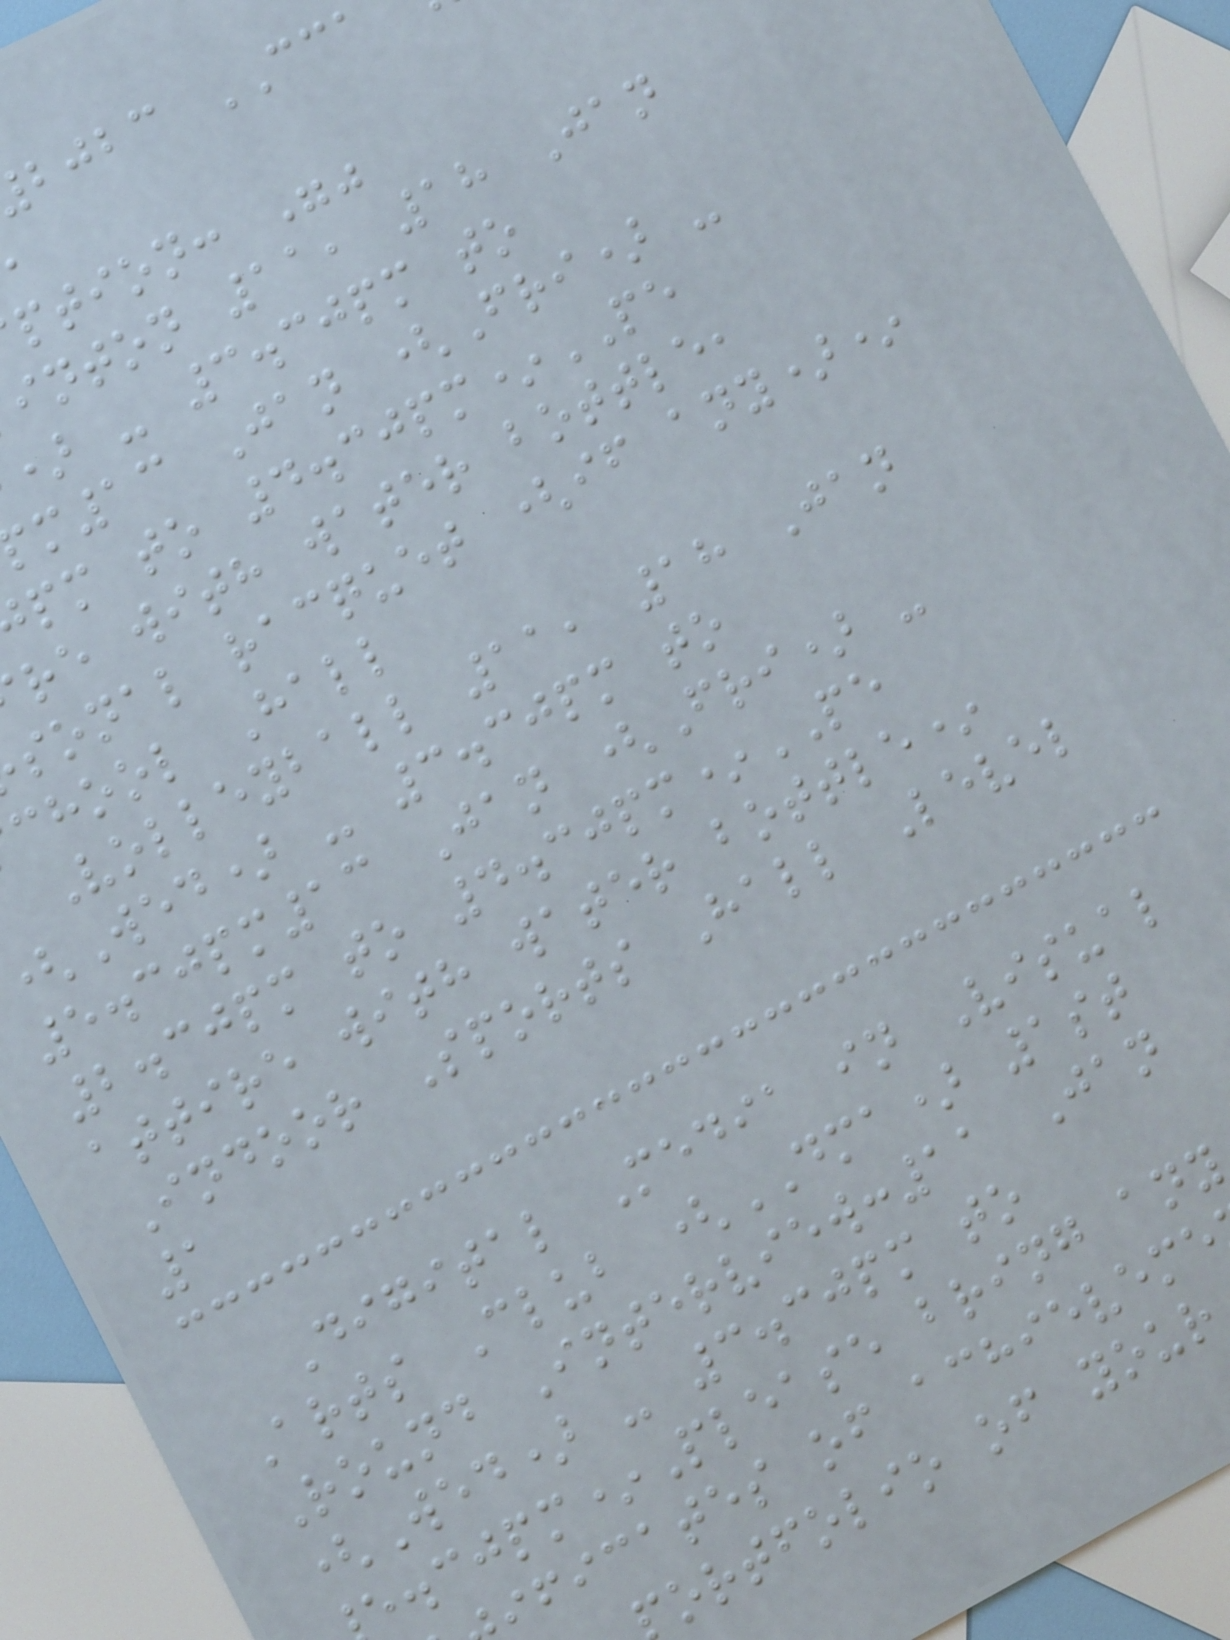bjbc CCA
ption: ""
inton 11, 18 Jan
) - 3.30pm to
m13 Jan (Fri) -
pm to 4.30pm*PE
re with water bottle,
sonal racquet (if any)*
chool Hall
Volleyball 11, 18 Jan
Wed) - 3.30pm to
5.30pm13 Jan (Fri) -
2.30pm to 4.30pm*PE
attire with water bottle*
Indoor Sports Hall Level
1
Digital Media in Visual
Arts Club (DMA) 1st
Round Interview:11 Jan
(Wed) - 3.30pm to
pm*Please bring any
ificates of achieveme
ortfolio of your
